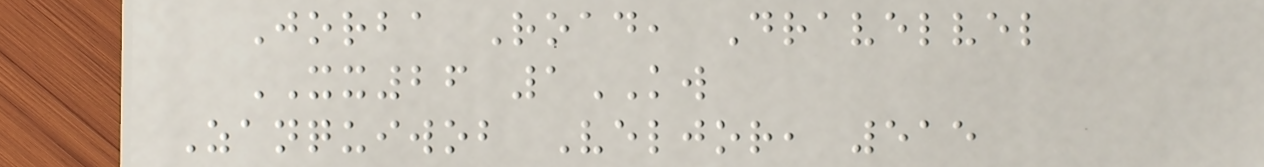Jorba Road, Dravelvel
XX26 1KW
Zanquiwob Veljor, 515
